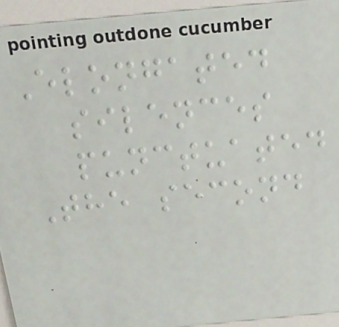Elongated
silences
punctuated
The second
